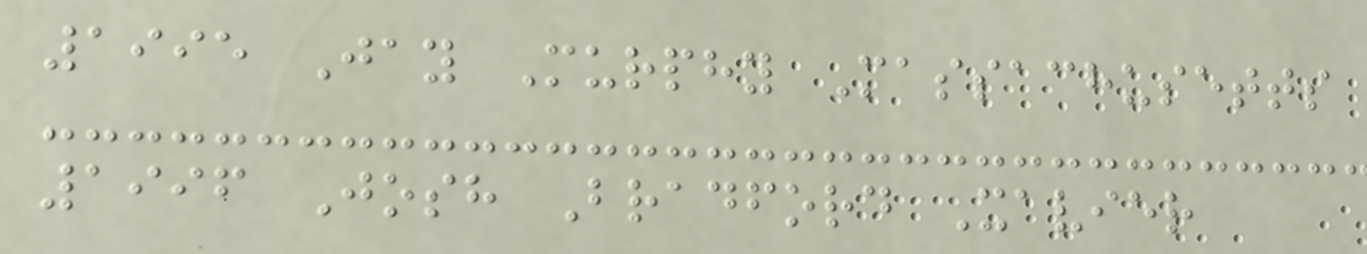1995 Jay Murphy Massachusetts
1996 Josh Bradford Xavier
